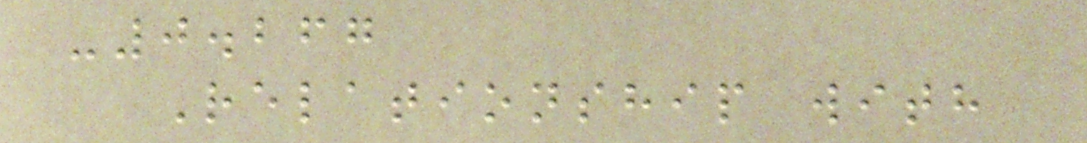-0.267
Relationship with
